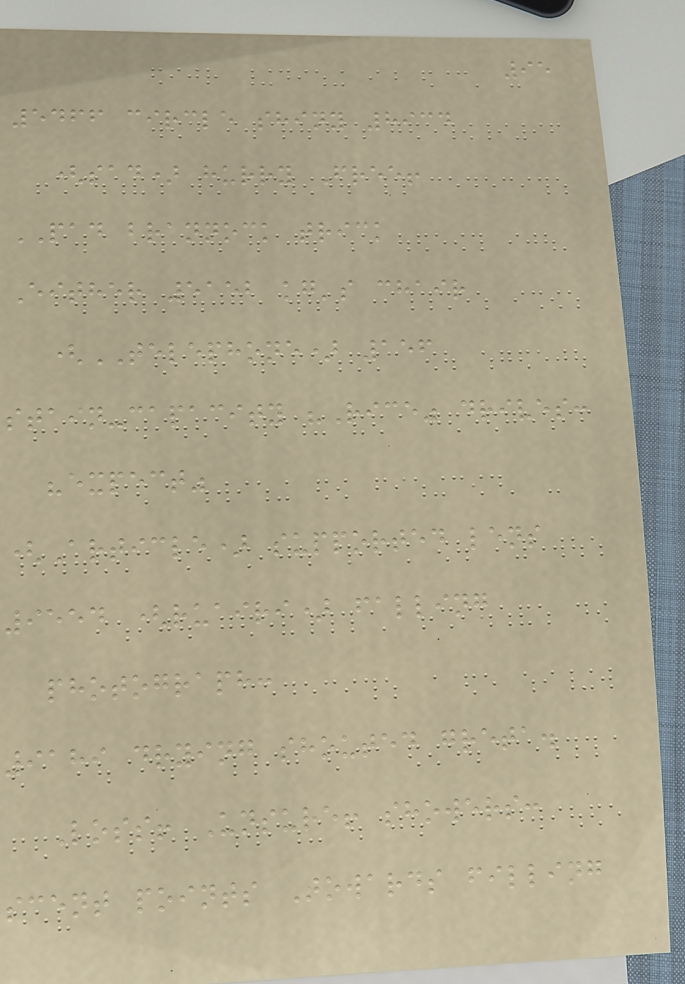95
5466 circle shiny 8934
(sad) hurry Free!
PAD brannock trick
Either 5152 kg's chair
(TELEPHONE) 156
stain-capacity "Rice" drives:
"expect"
(Article) supported lens
9554 (ruairi) falling
photograph:
9189 drying shouted greta.
Loss! Unsure! showers:
scent points Towards filling
